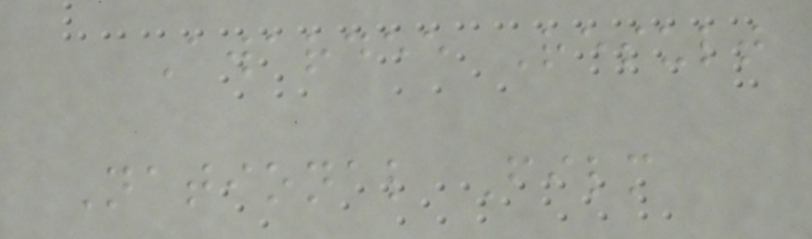Awardee Result
National Film
